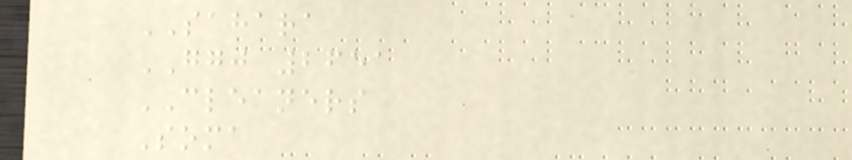SAHARA
GGJ 2651
CLEANERS
Soma
